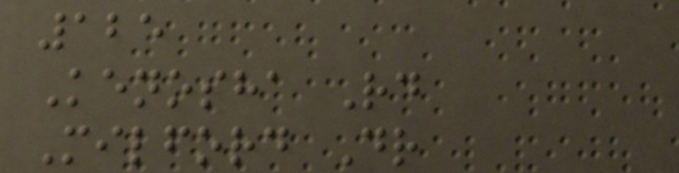125
Kenosha Rd
Milford Dr
